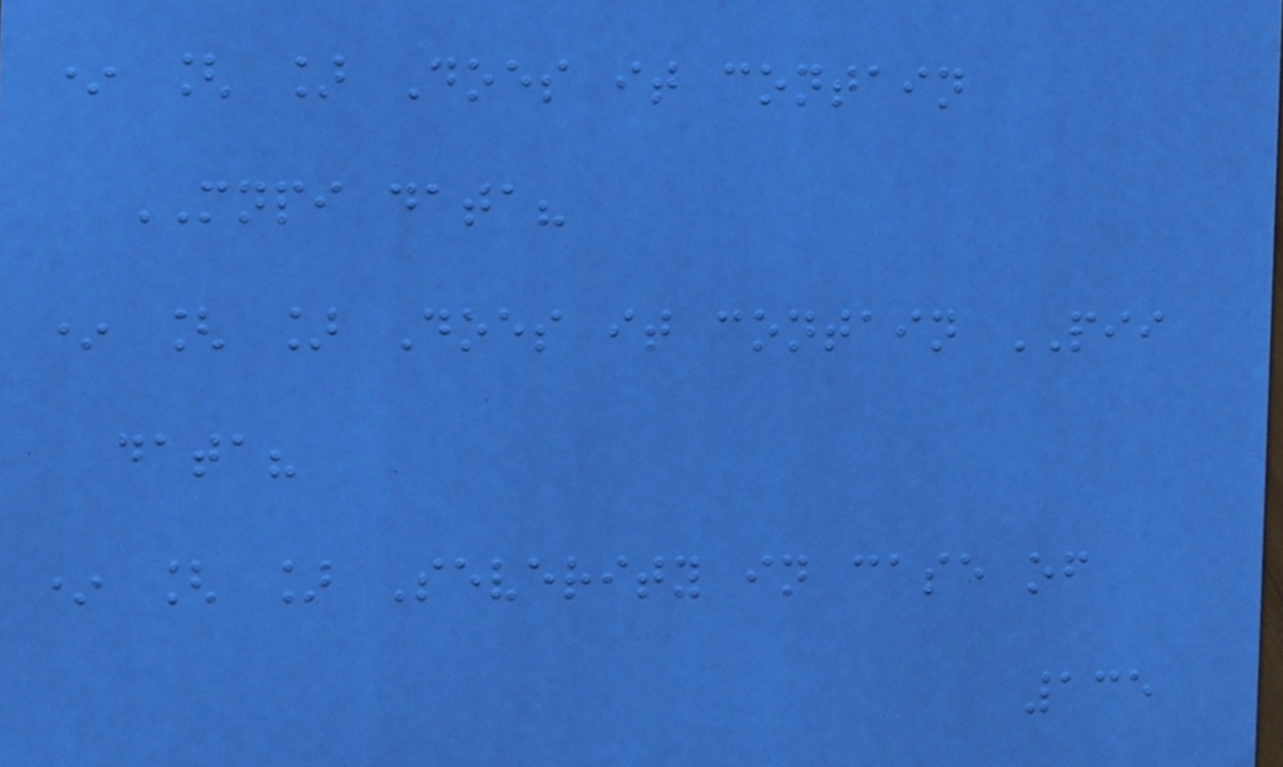* [ ] Does it contain
MNPI data?
* [ ] Does it contain PII
data?
* [ ] Severity in case of
135
